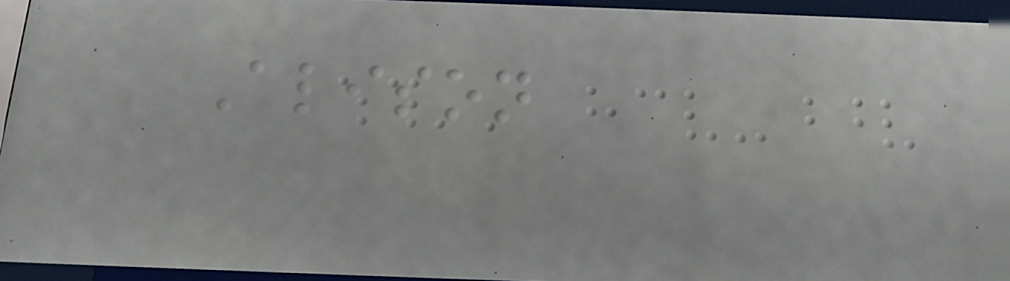Alison
